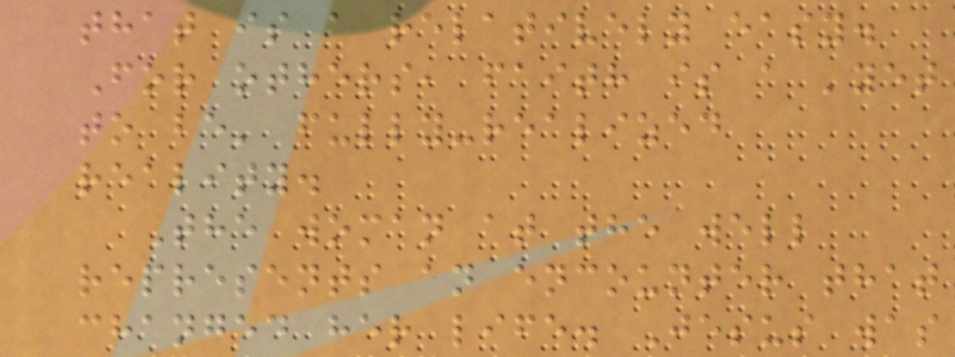that is a relatively easy.
For others, faith is a 'yet
to be' fully-realized
reality.
The woman at the well
represents an encounter that
changed her life. Jesus was
